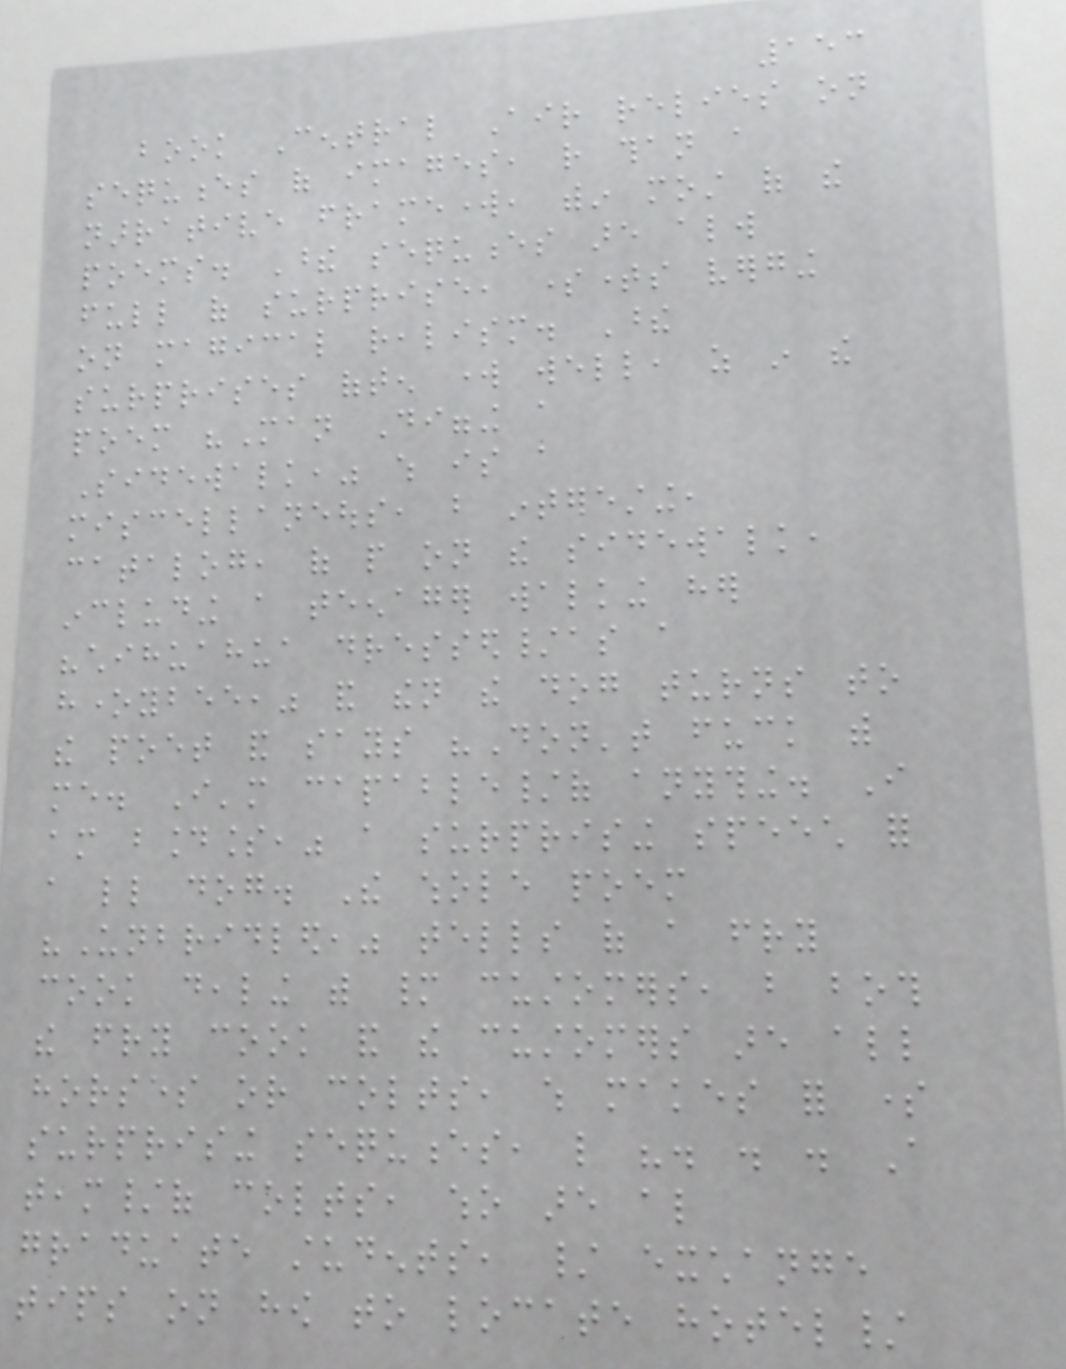153
book Central Air relies on
sequences of images, rather than a
narrative framework, within most of the
poems. These sequences are always
full of surprise, sometimes verging
on magical realism. These
surprises often work well, as in the
poem "Man Digging a
Sidewalk," which is a
miscellaneous, but interesting,
catalog, of people on the sidewalk,
including a teenager walking her
"chihuahua dressed/as a
honeybee," and then the dog turns to
the poet and says "Don't fuck with
me. I'm capable/of anything. I
am boundless," a surprising speech for
a little dog. The whole poem
"Unbridled," tells of a fry
cook dealing with many customers, but both
the fry cook and the customers are all
horses or colts, which makes for some
surprising sequences, like ". . . A
team/of colts, who are also
graduate students, / exchange
tips on how to locate hotel/
